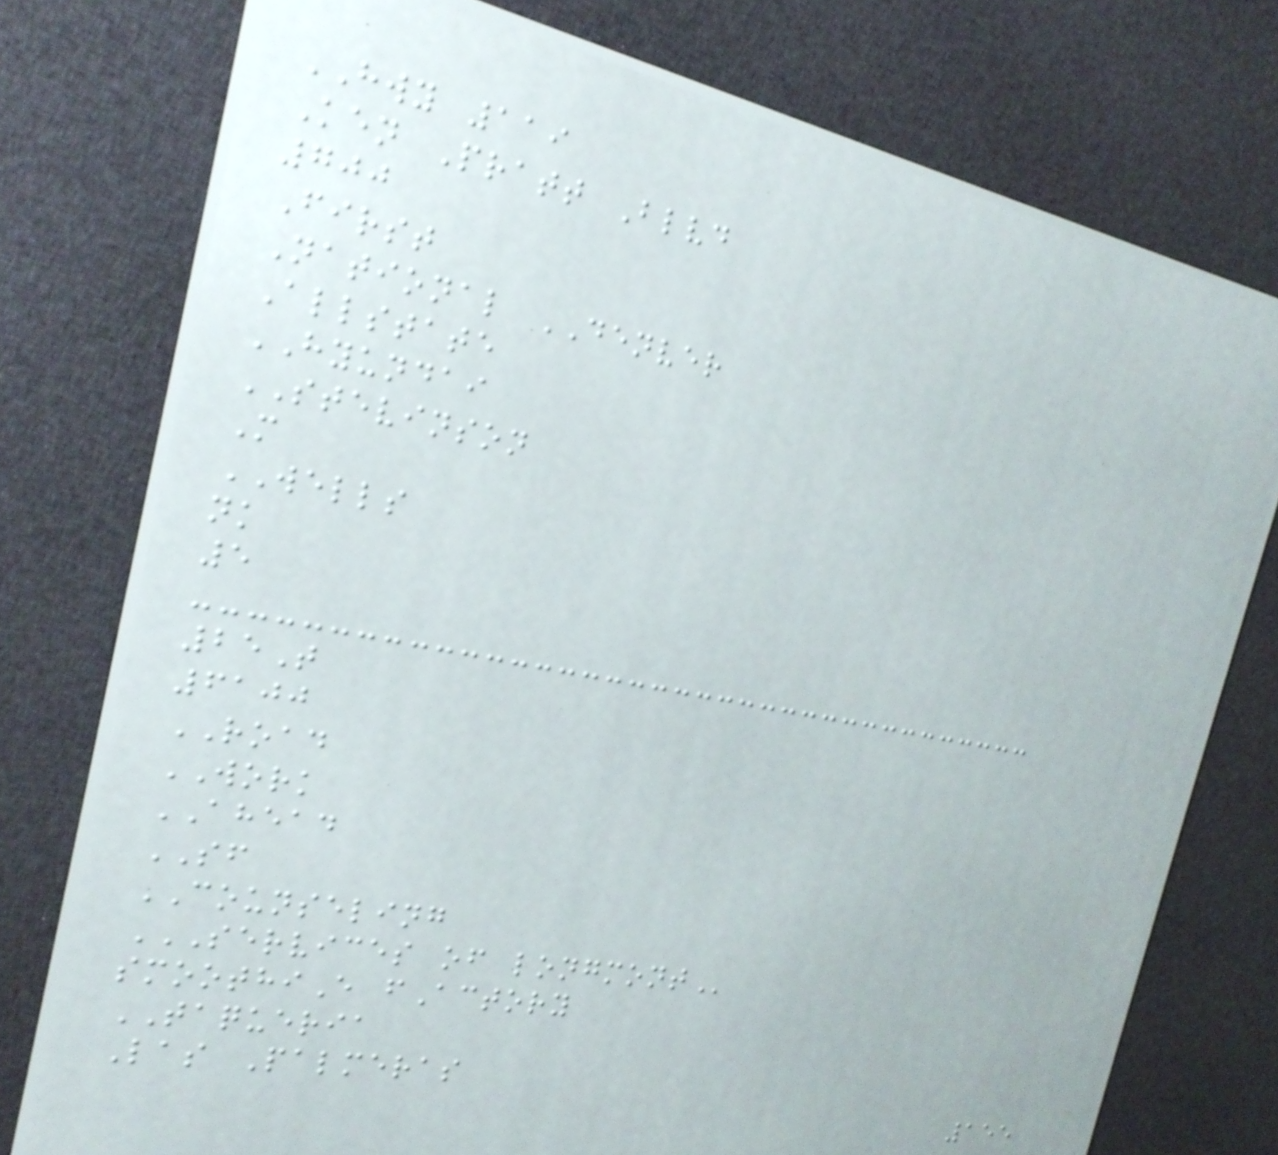HWY 119
Ken Pratt Blvd
700
First
National DENVER
Allstate
HYUNDAI
STEVINSON
M
WELLS
nk
5
25T
6100
ROAD
WORK
AHEAD
SF
COUNSELING
SERVICES OF LONGMONT
smoothiE fActory
TAQUERIA
Las Palmeras
155
